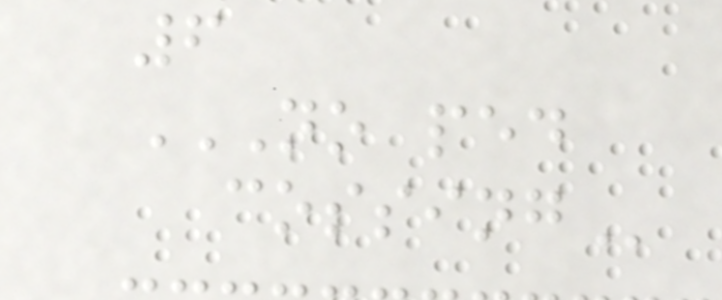6
NO PED
COSSING
